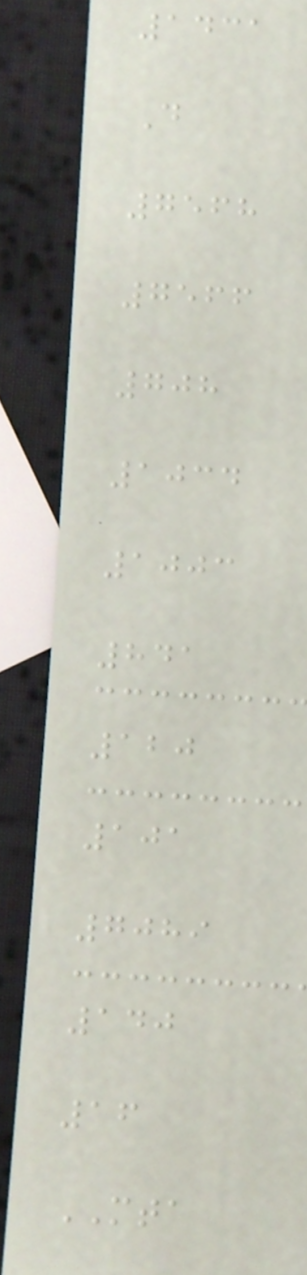1431
D
7568
7566
708
1034
1003
841
120
101
7089
140
16
MTA
